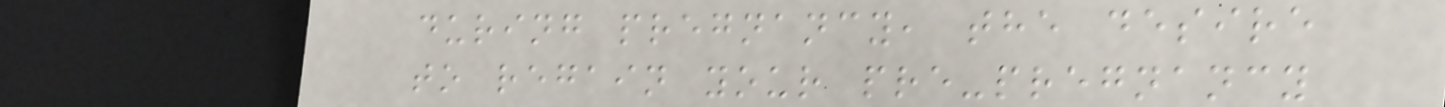during pregnancy, the desire
to regain your pre-pregnancy
